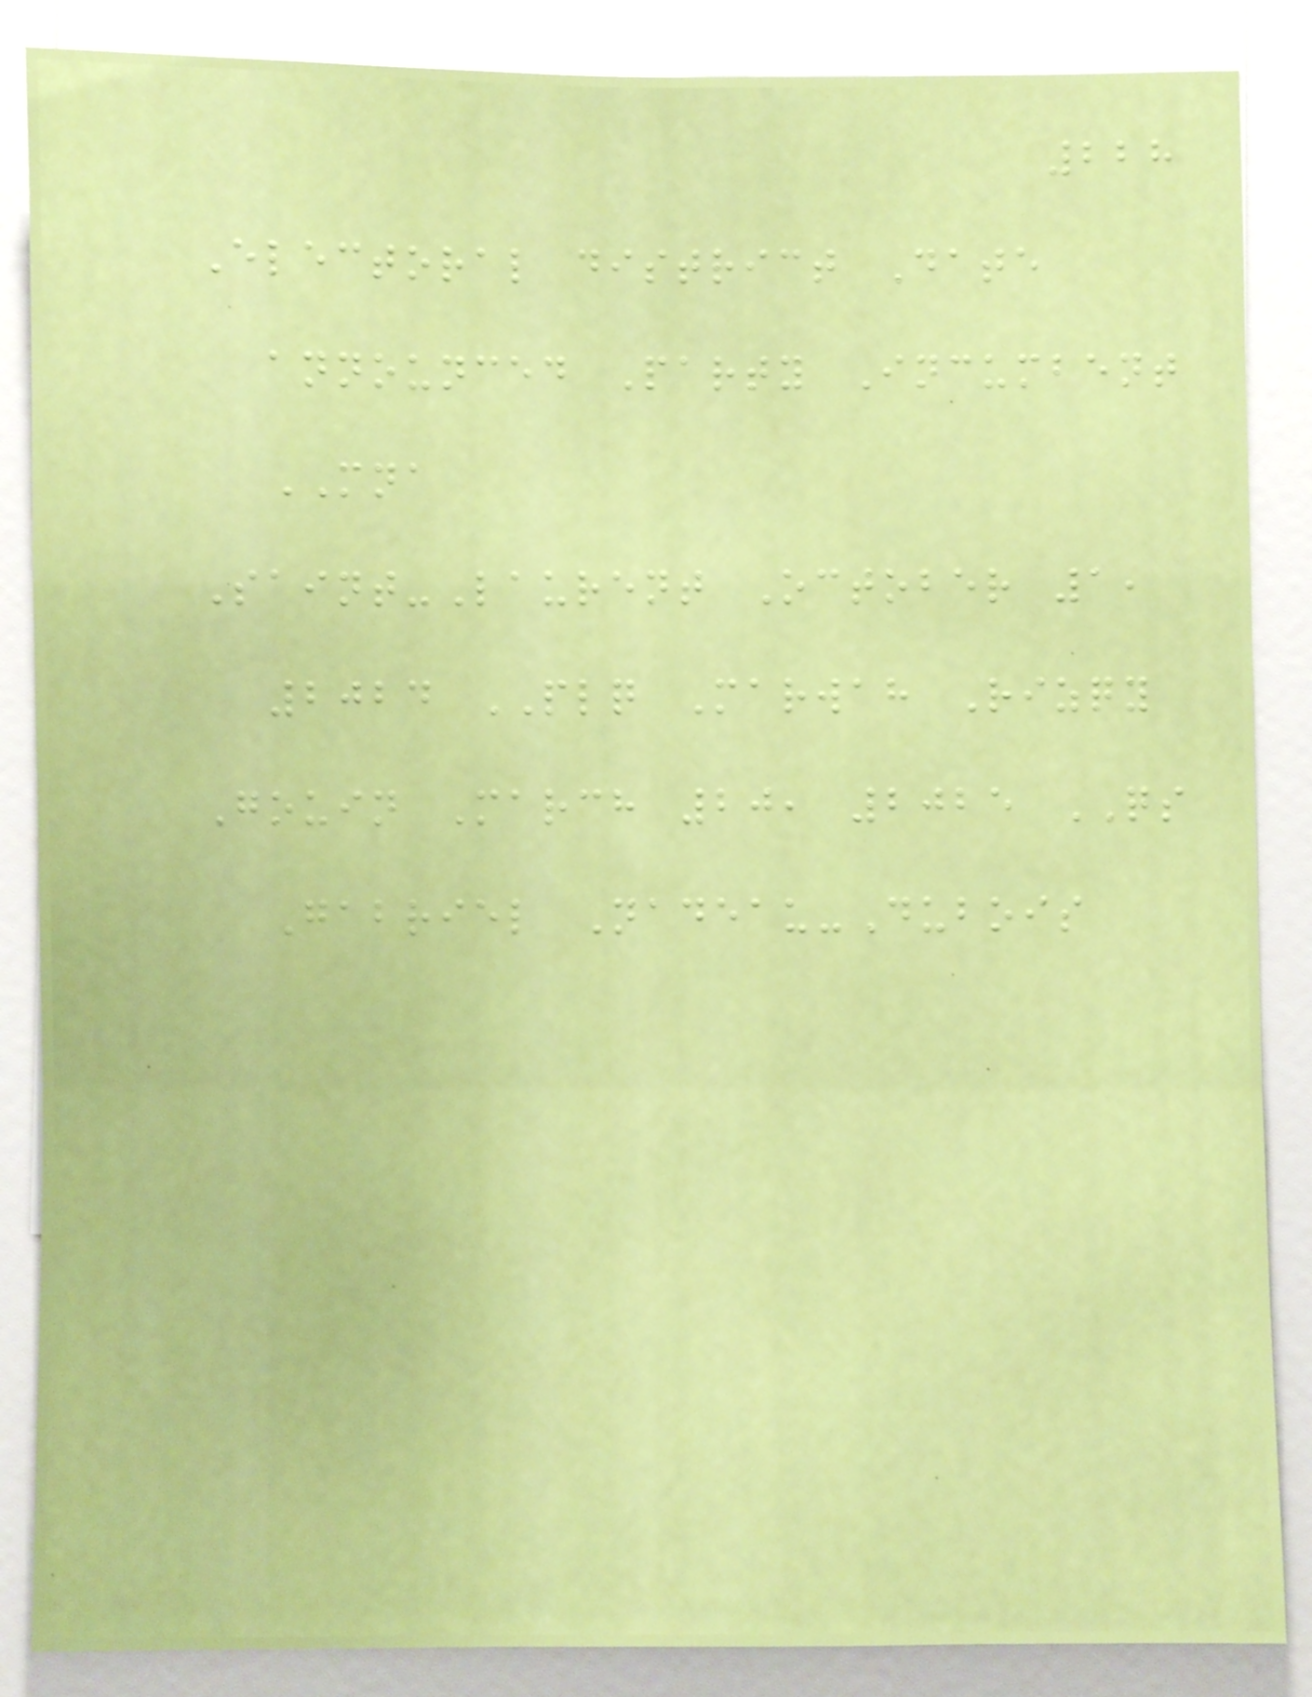228
Electoral district Date
announced Party Incumbent
MNA
Saint-Laurent October 1,
2024 PLQ Marwah Rizqy
Gouin March 20, 2025 QS
Gabriel Nadeau-Dubois
